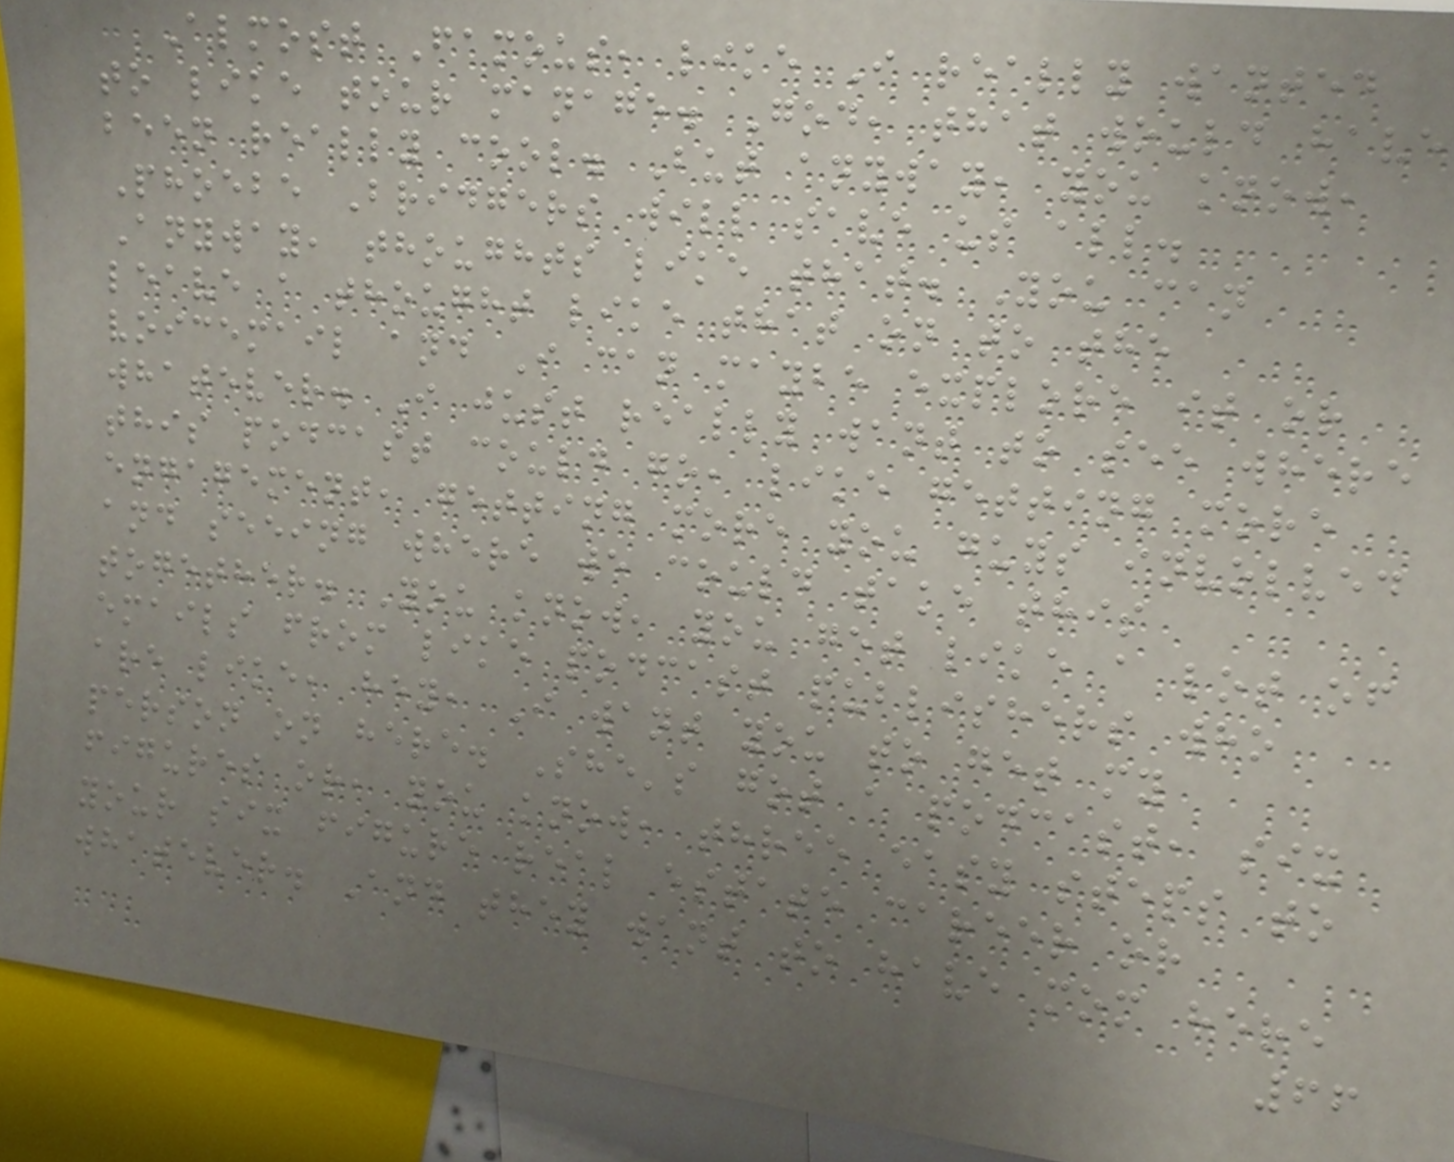Almost Famous, like I really wanted
to like tour manage. God, that would have
been really cool. But anyway, you know,
Phoebe Bridgers will save us all.
Anyway, thoughts like that. You can
leave a thought like that on to the
voicemail and I can maybe explore it or
whatever. I just really want to see where
this podcast could go, like getting more
engagement, getting more you guys involved
and seeing where we could take this
together. You know, you get like a lot of
emails from like podcast publishers who
are like, hey, I want you to get my
person on here. She's got a podcast, six
figures or, you know, three easy steps to
your six figure real estate career or
whatever. And they want to have mom here
66
